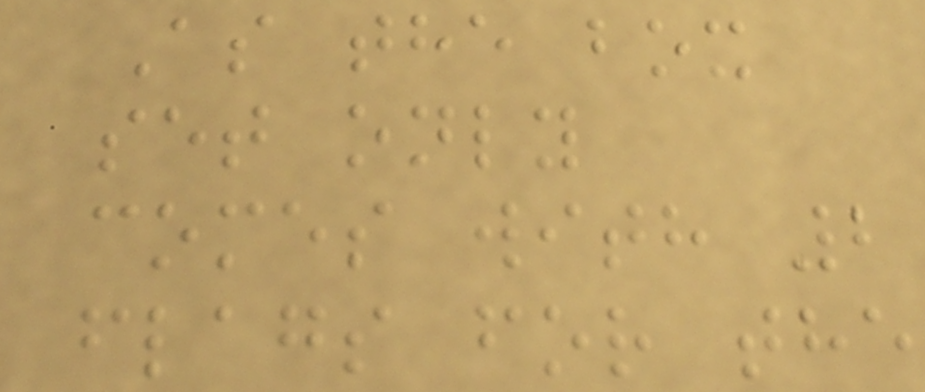As the box
set only
comes with 2
flags for the
